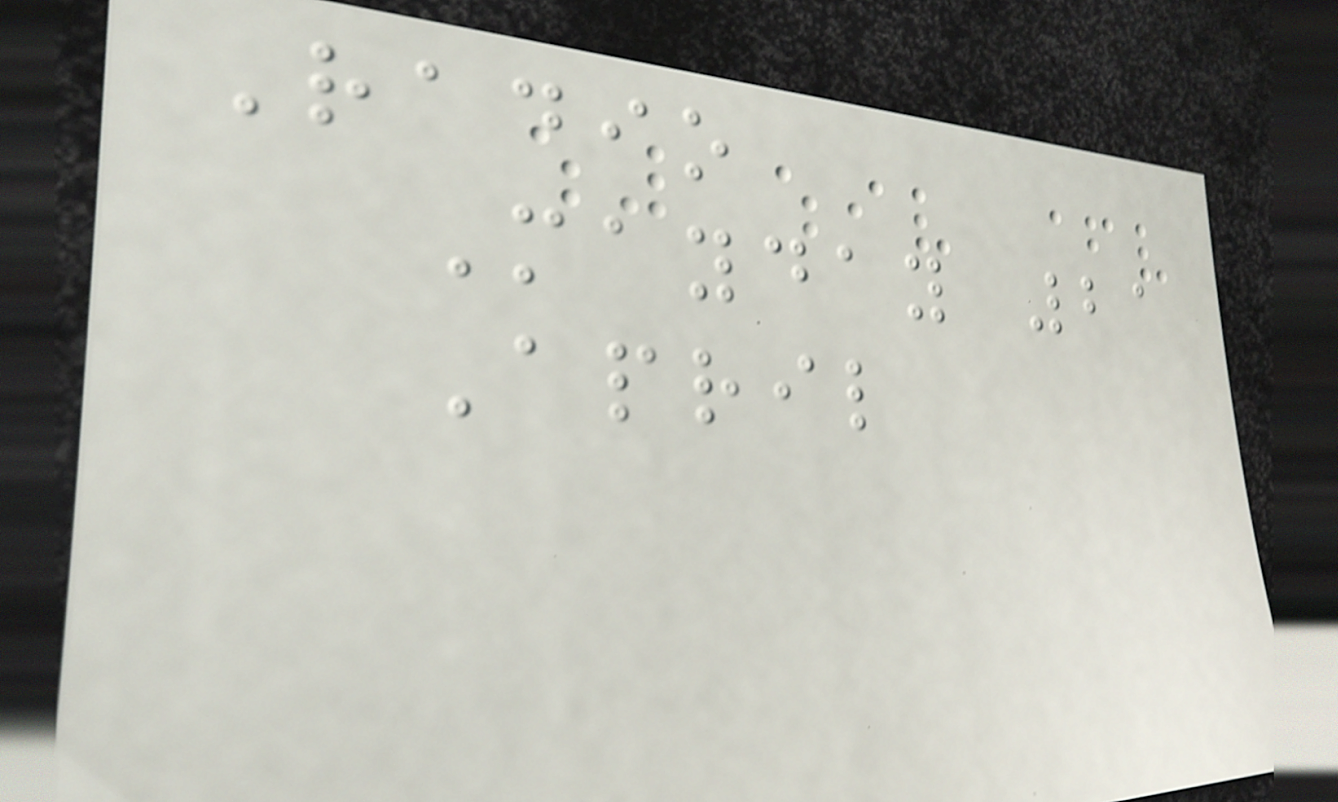Radio
Mayday 21
April
